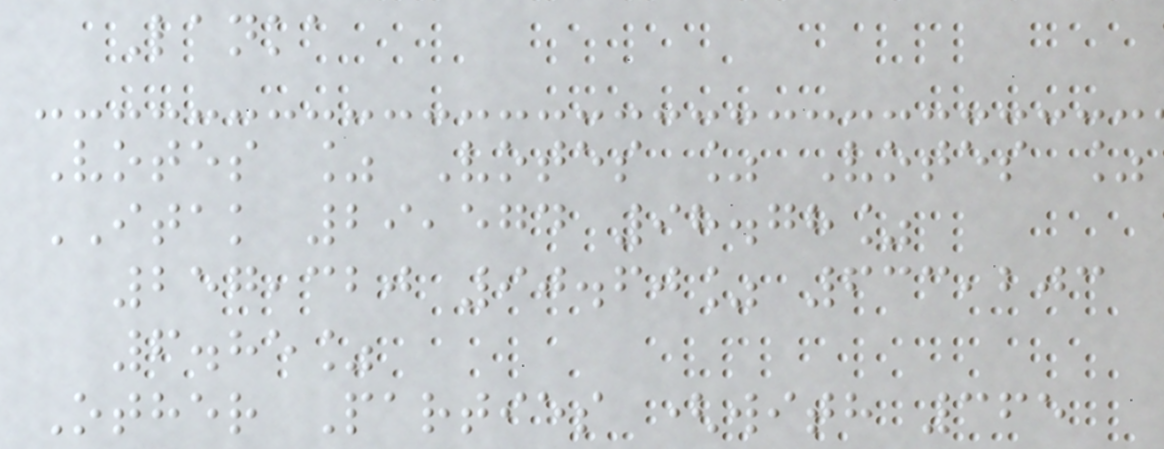Lanka
Votes % Votes % Votes %
ITAK 29,574 98.78%
257,320 90.60% 633,203
6.85%
Other Parties (with 365
